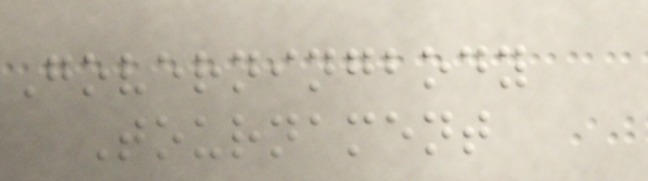Governingbody
Tournament
